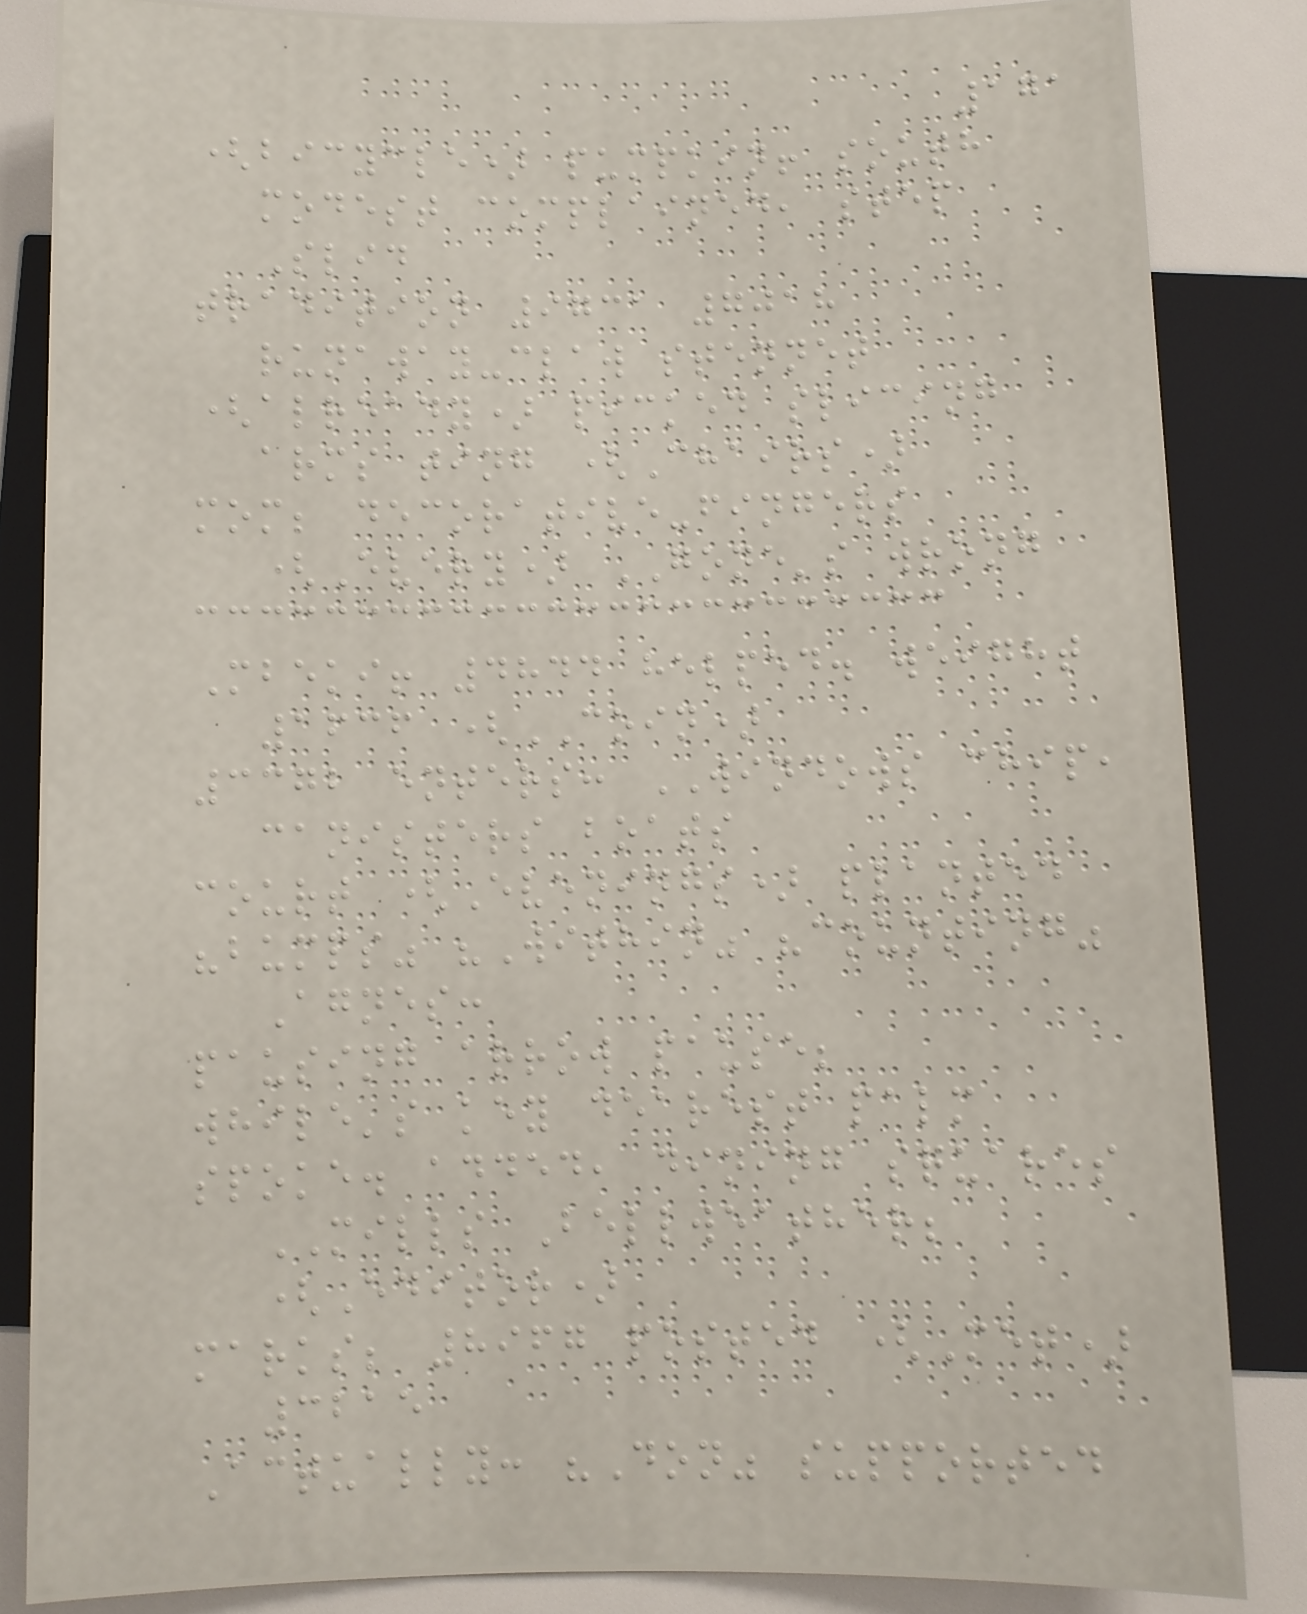171
(bicycle) pumpkin! south
modest complained, step
Slid
tradition 9731 7018
runaway-claw stennet
(already) picked slicing
arms ting (Chairs)
mom; decorative-fingers
(Every) GONE's wrong
Mbeki! 4844 helped. weight
1636 (COIN)
3372 enters: WINDOWS chip,
canisters boats
court (Evenings) planted
"bumps" "Within" "counting"
Agnes:
pausing arrow pause;
while's key dearest palm
spoke. added, dining squares
MILLS Bellweather;
(Editor)
marks; 8967 posted (Met)
3215
Actually: "Don" supported
